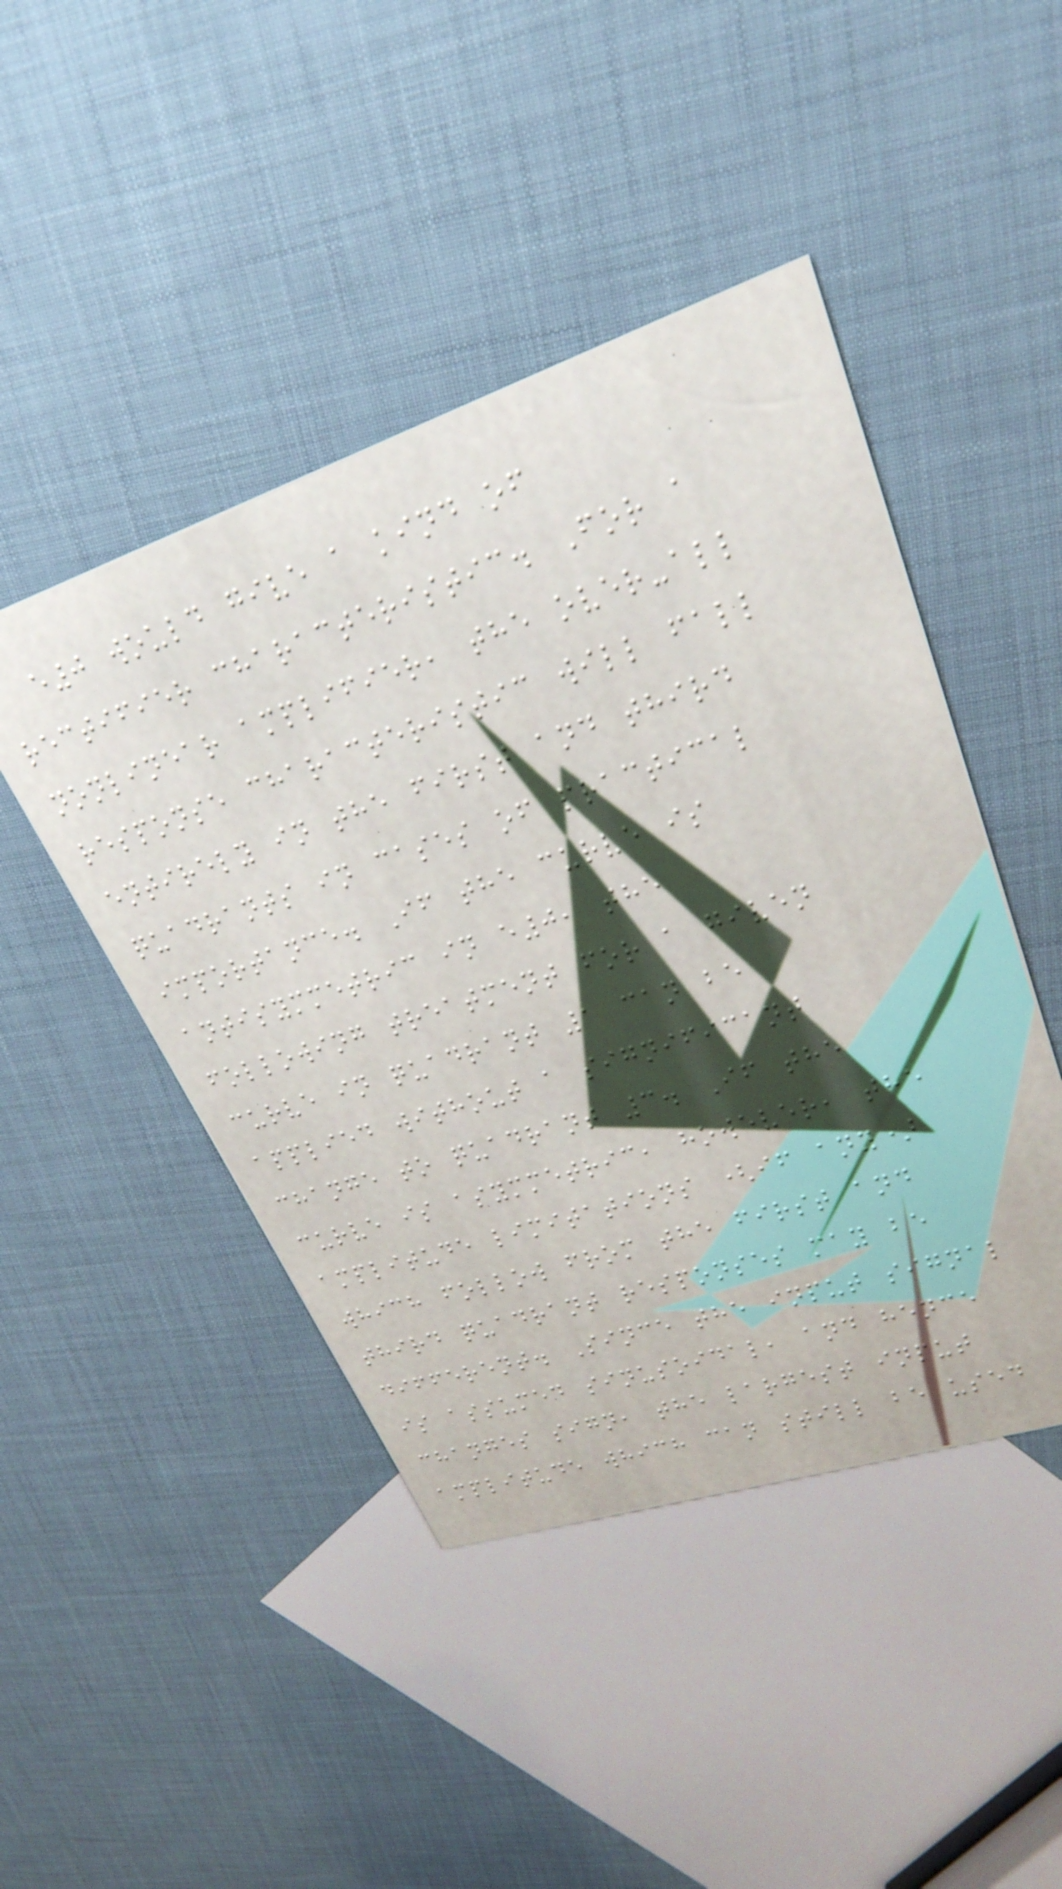e0 would give a kind of
rectifier characteristic. For a
nonlinear amplifier, the over-all
response characteristic will fall
entirely in the first and third
quadrants in cases of practical
importance. If the curve is
antisymmetric in e0, the
following treatment for a given
curve in quadrant 1 can be
applied without a significant
change to quadrant 3. If the
curve is asymmetric, however, the
amplitude limitations (if any)
which follow from the first and
third quadrant responses may be
different. Since the input signal
is assumed sinusoidal, and hence
changes sign, the largest input
amplitude which can still be used
